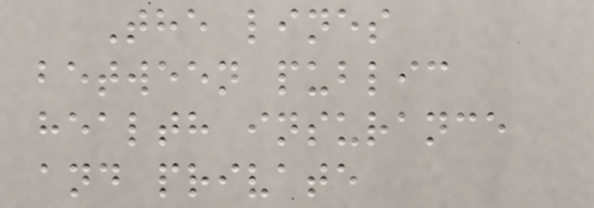The lines
between public
health insurance
and private
